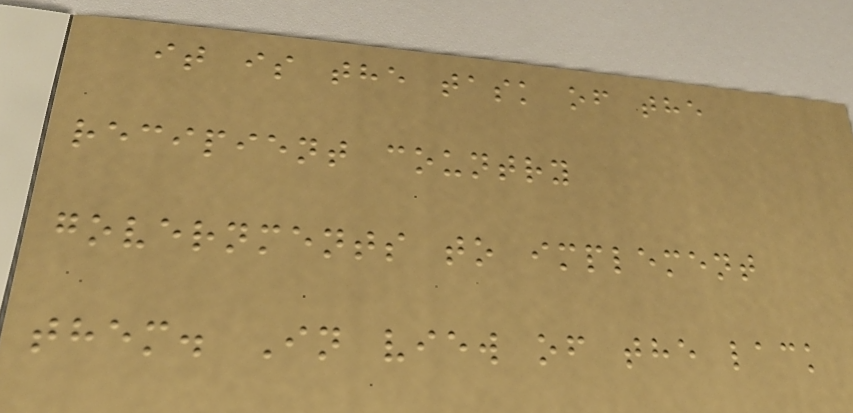it is the task of the
recipient country
governments to implement
them. In view of the lack
